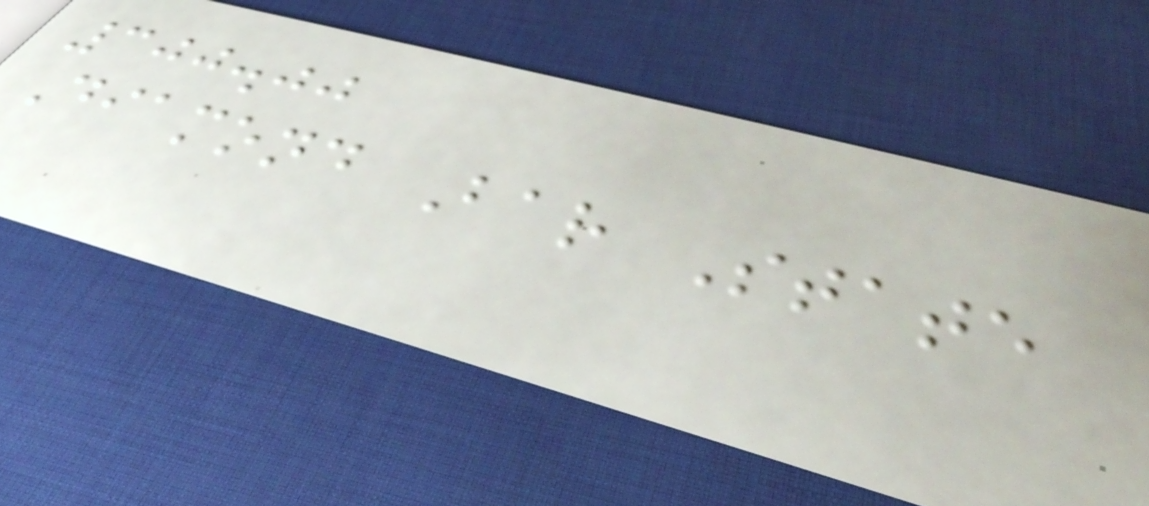300.00
Diamond Bar State
